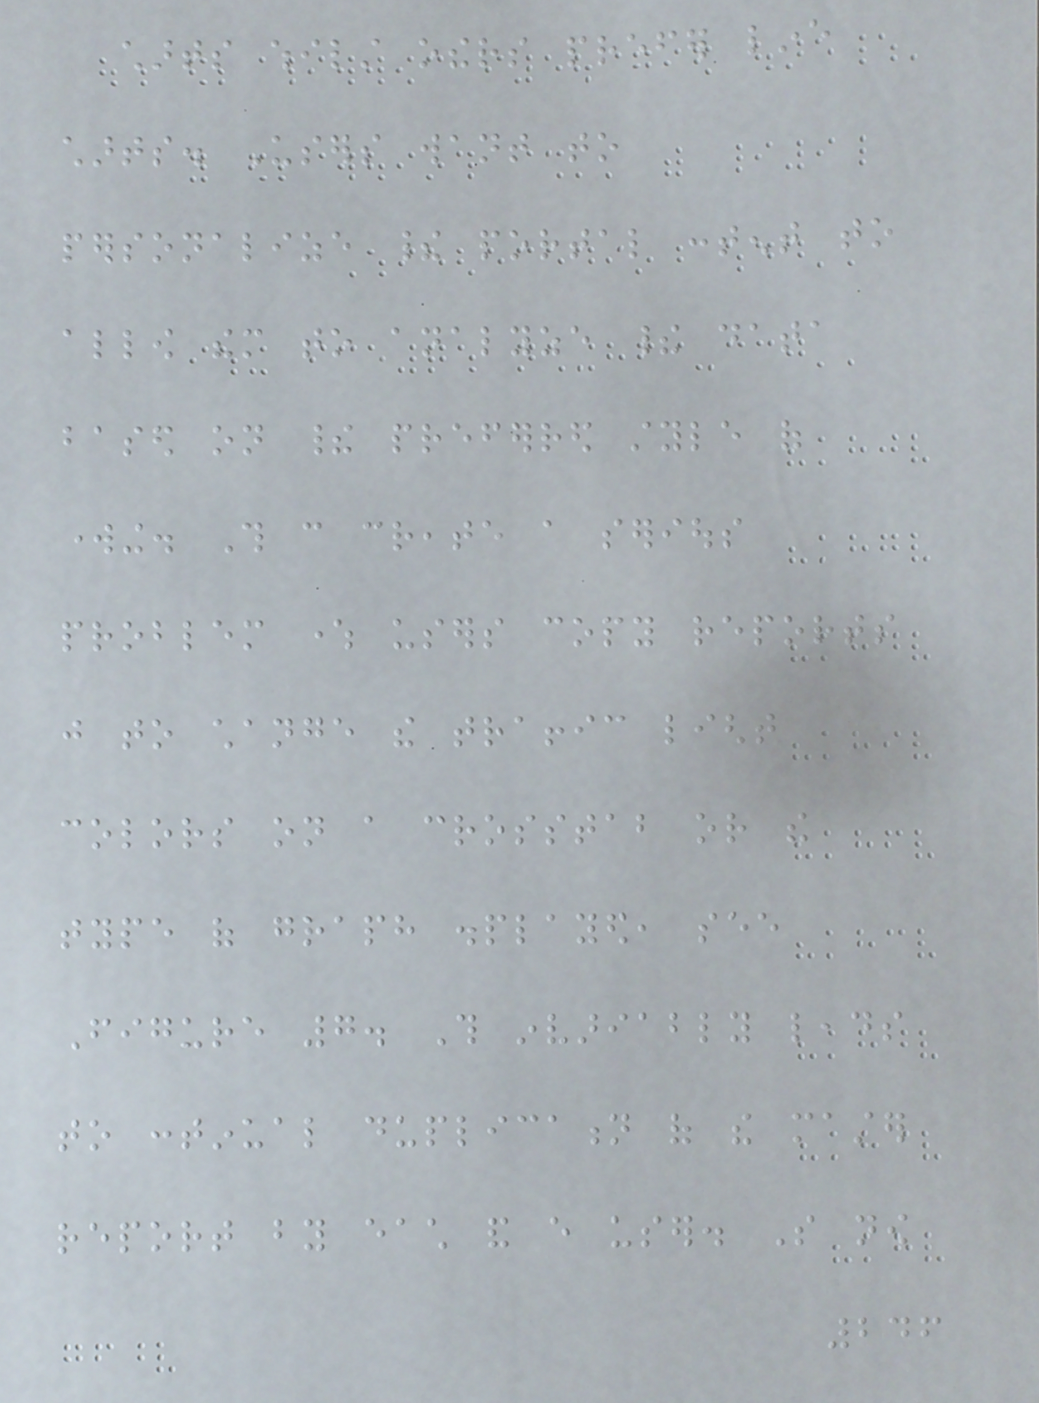charts whilst others prefer line
charts. Users want to
personalize their portal content to
allow them to analyze their data
based on their preferred style of
working. This can create a serious
problem where users copy reports
just to change the traffic light
colors on a crosstab or the
type of graph displayed, see
Figure 7. This invariably leads
to continual duplication of the master
report by each and every user. So now
246
